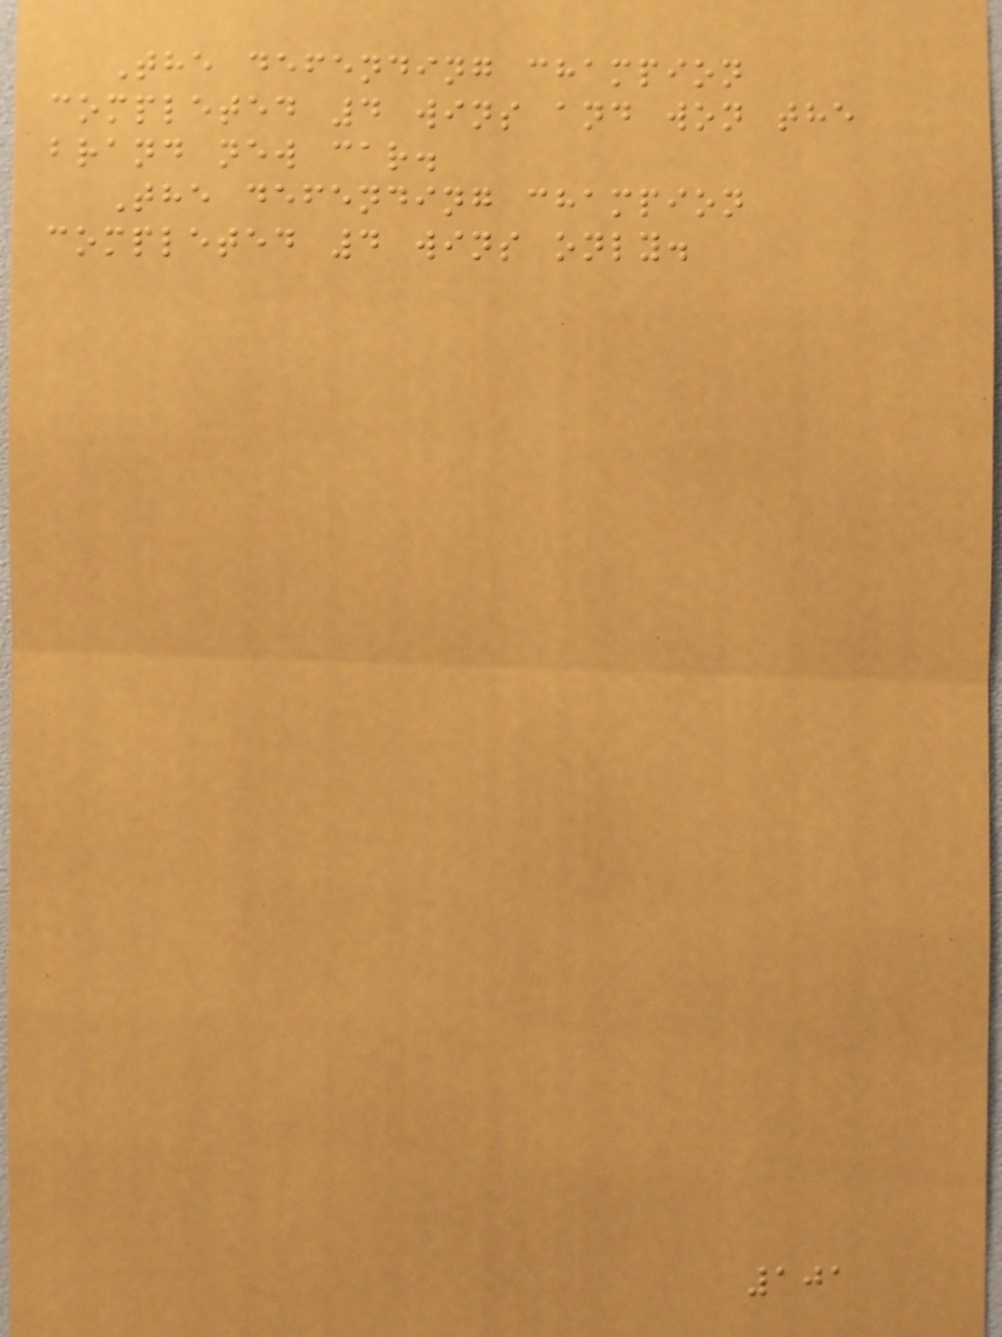The defending champion
completed 4 wins and won the
brand new car.
The defending champion
completed 4 wins only.
101
